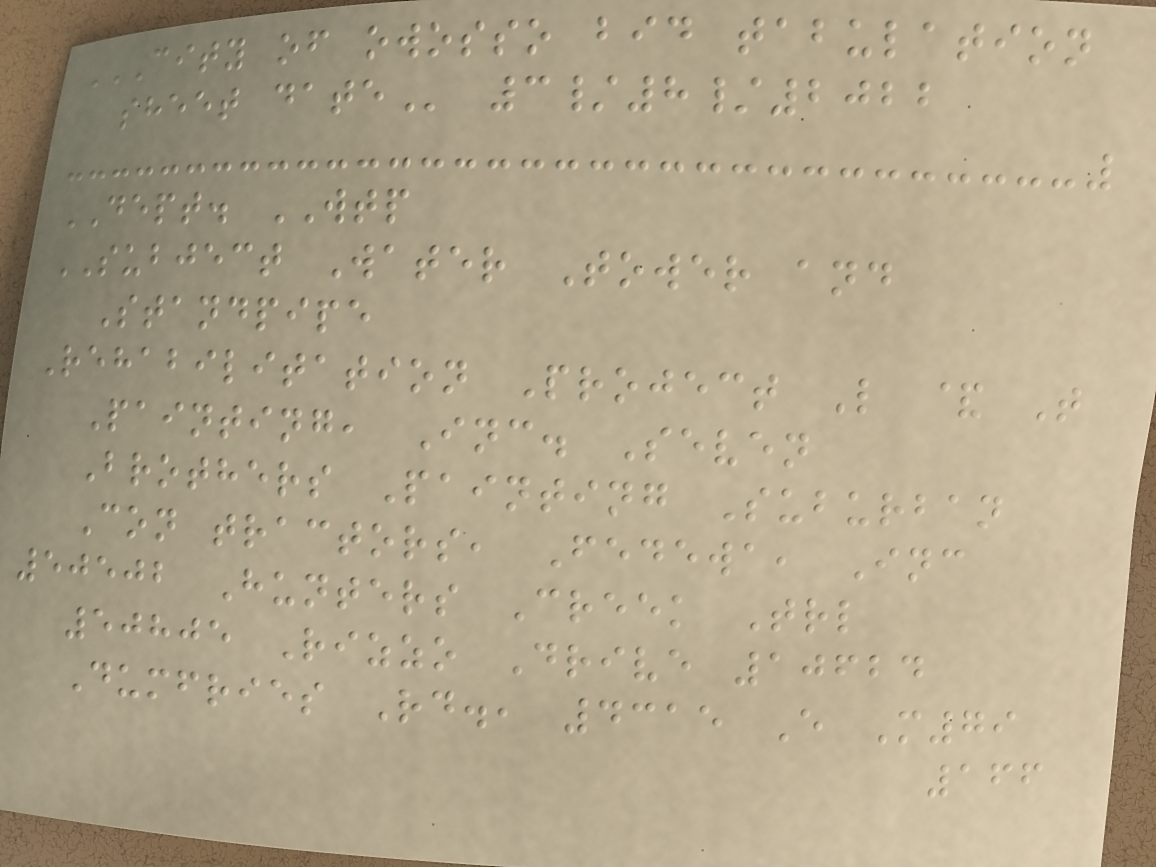CITY OF OWOSSO BID TABULATION
SHEET DATE 3/8/2022
DEPT. WTP
SUBJECT Water Tower and
Standpipe
Rehabilitation Project L & T
Painting, Inc. Seven
Brothers Painting Suburban
Con tractors, Fedewa, Inc
50502 Hunters Creek Trl
50805 Rizzo Drive 10624
Dumfries Rd., 4315 E M79
166
